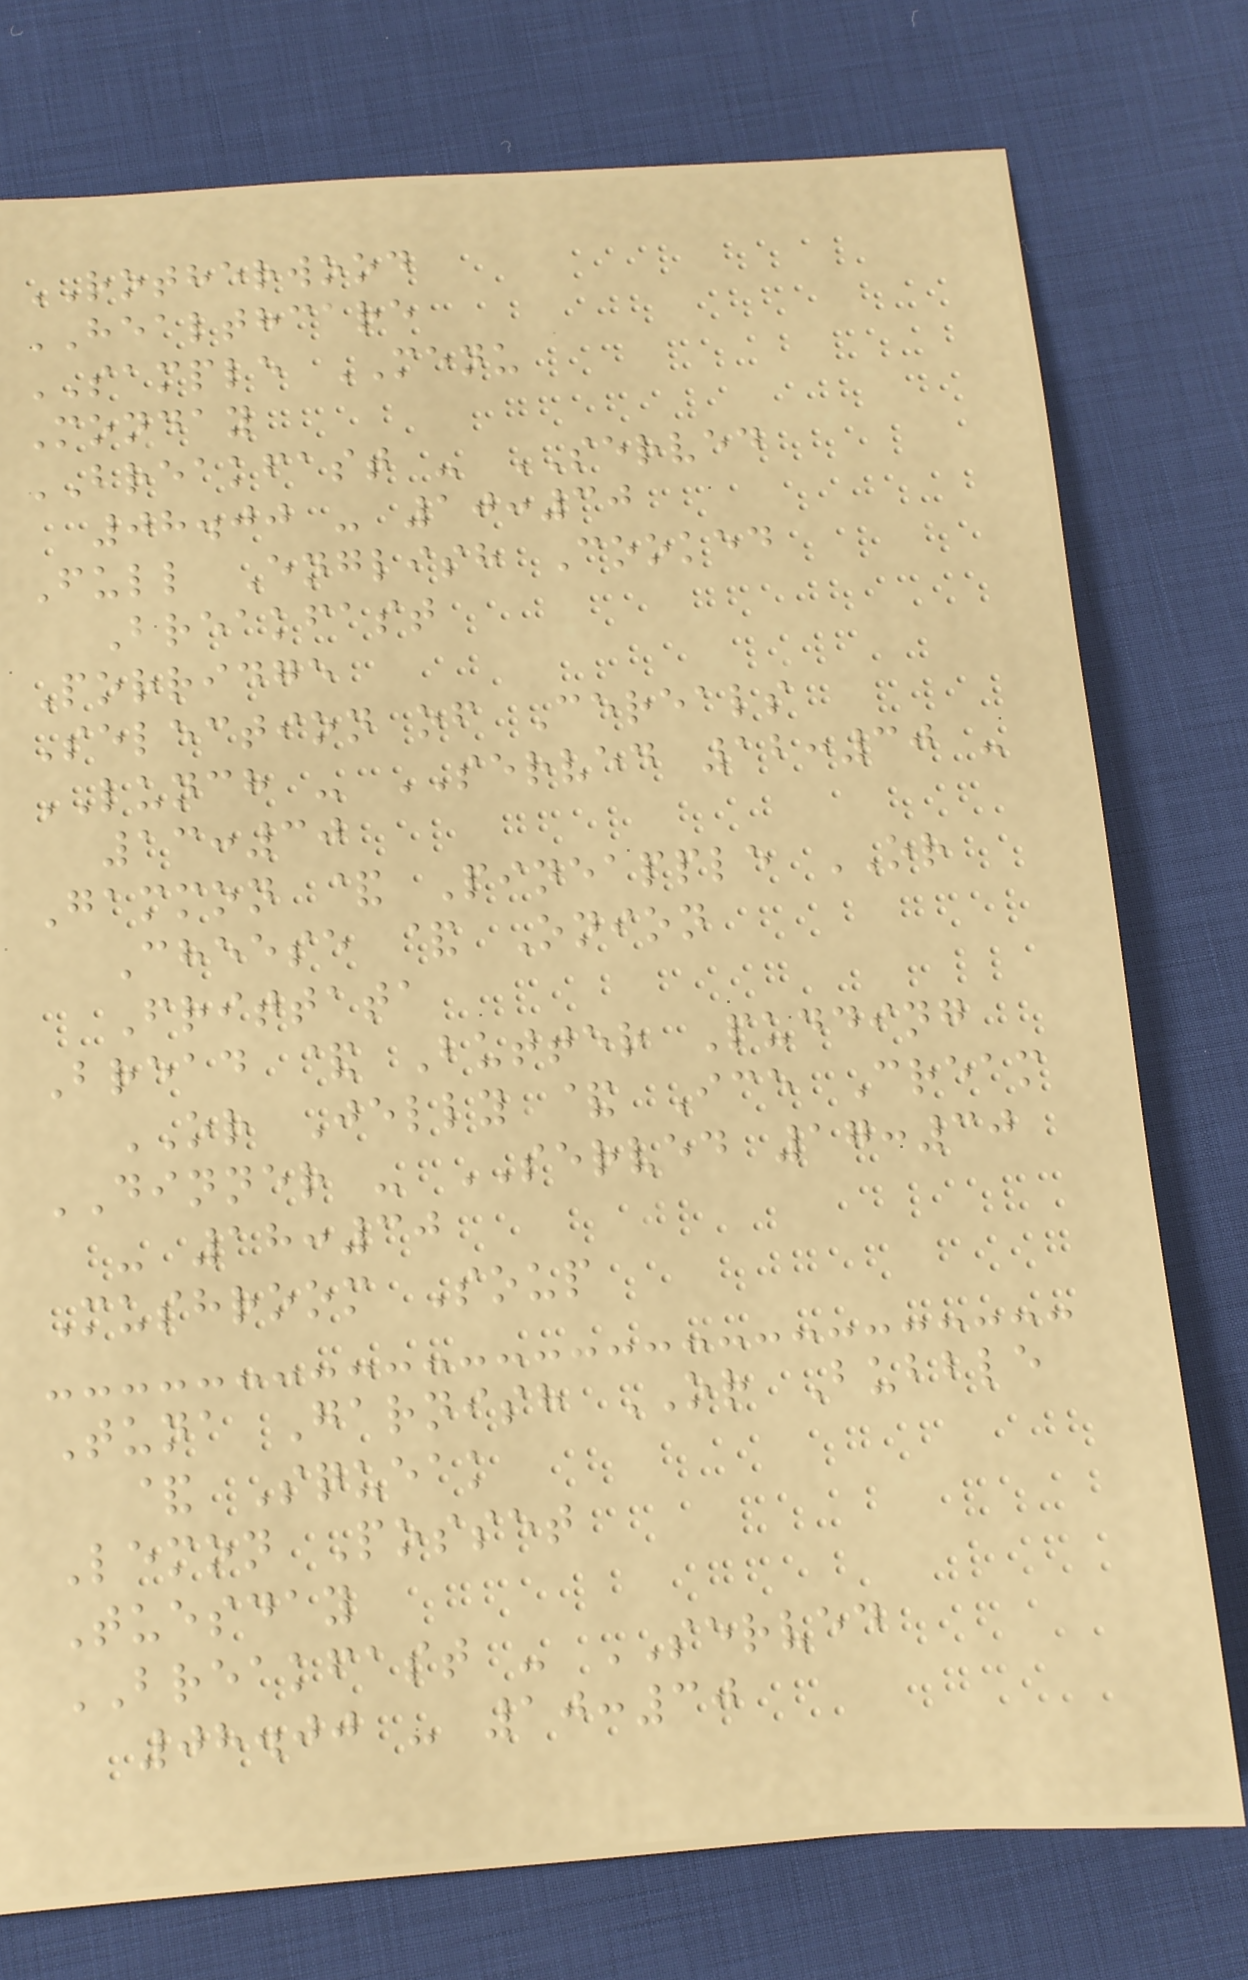ROTHERWOOD
HEALTHCARE
SAMPLE MENU
Monday
BREAKFAST - SERVED
08.00 - 10:30
Full English Cooked
Breakfast
Porridge
Selection of Cereals
LUNCH - SERVED 12:30 -
13:30
Gammon & Pineapple OR
Cheese & Onion
Frittata
Bread & Butter Pudding
OR Jelly & Ice Cream
DINNER - SERVED 17:30
- 18:30
Mushroom Soup
Tuna Garnish OR Bubble
& Squeak
Lemon Posset
Tuesday
BREAKFAST - SERVED
08.00 - 10:30
